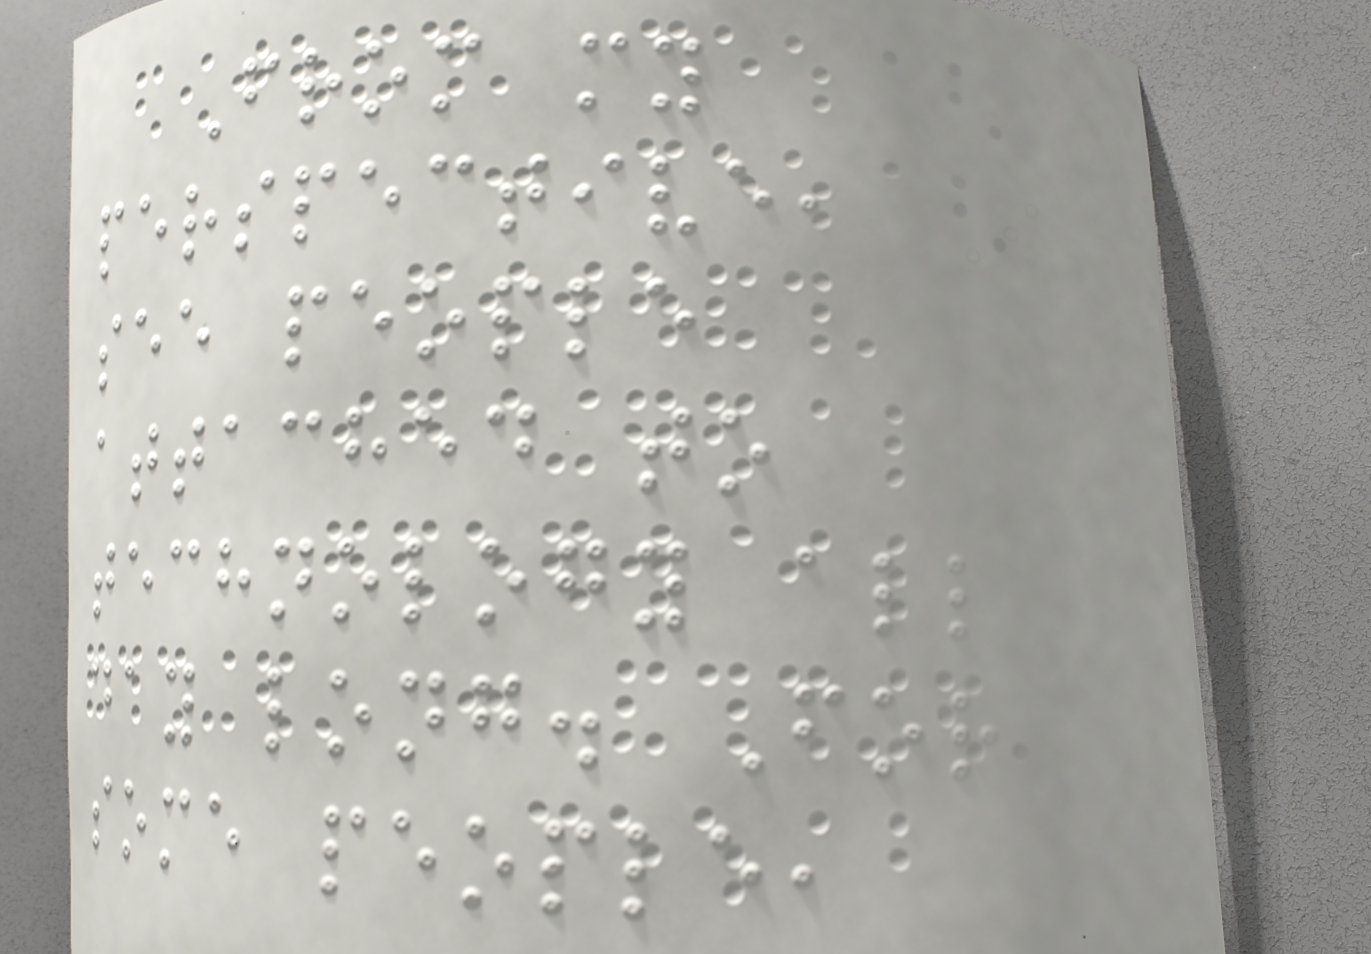From my
perspective, I
see people
attached to
technology all
day long. For
some people,
